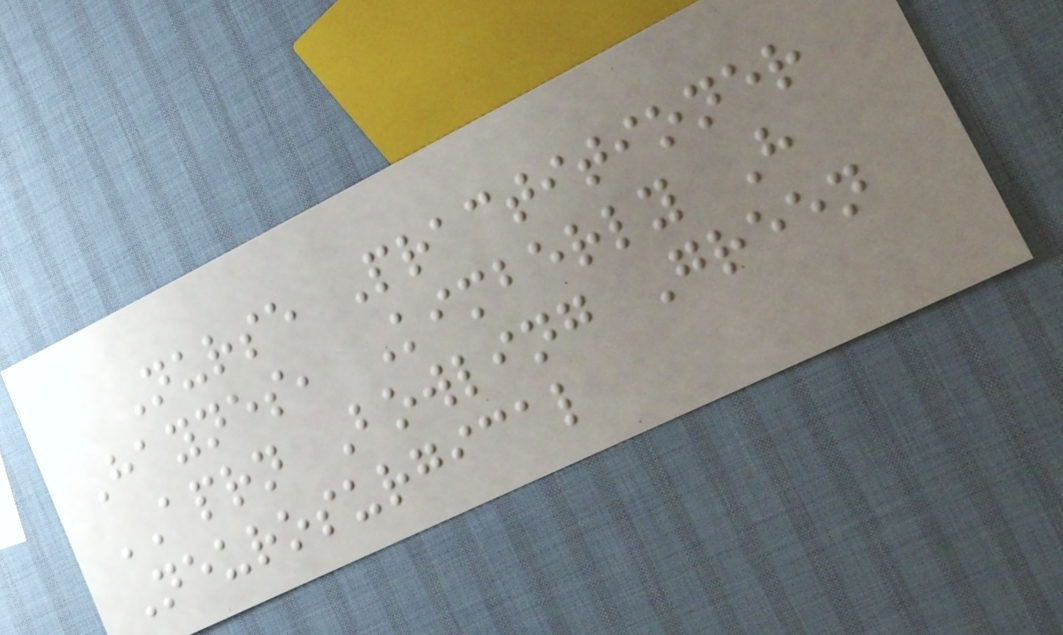Nurse Practitioner
Haynes, Kimberly H
APRN Bowling Green
Neurosurgical
